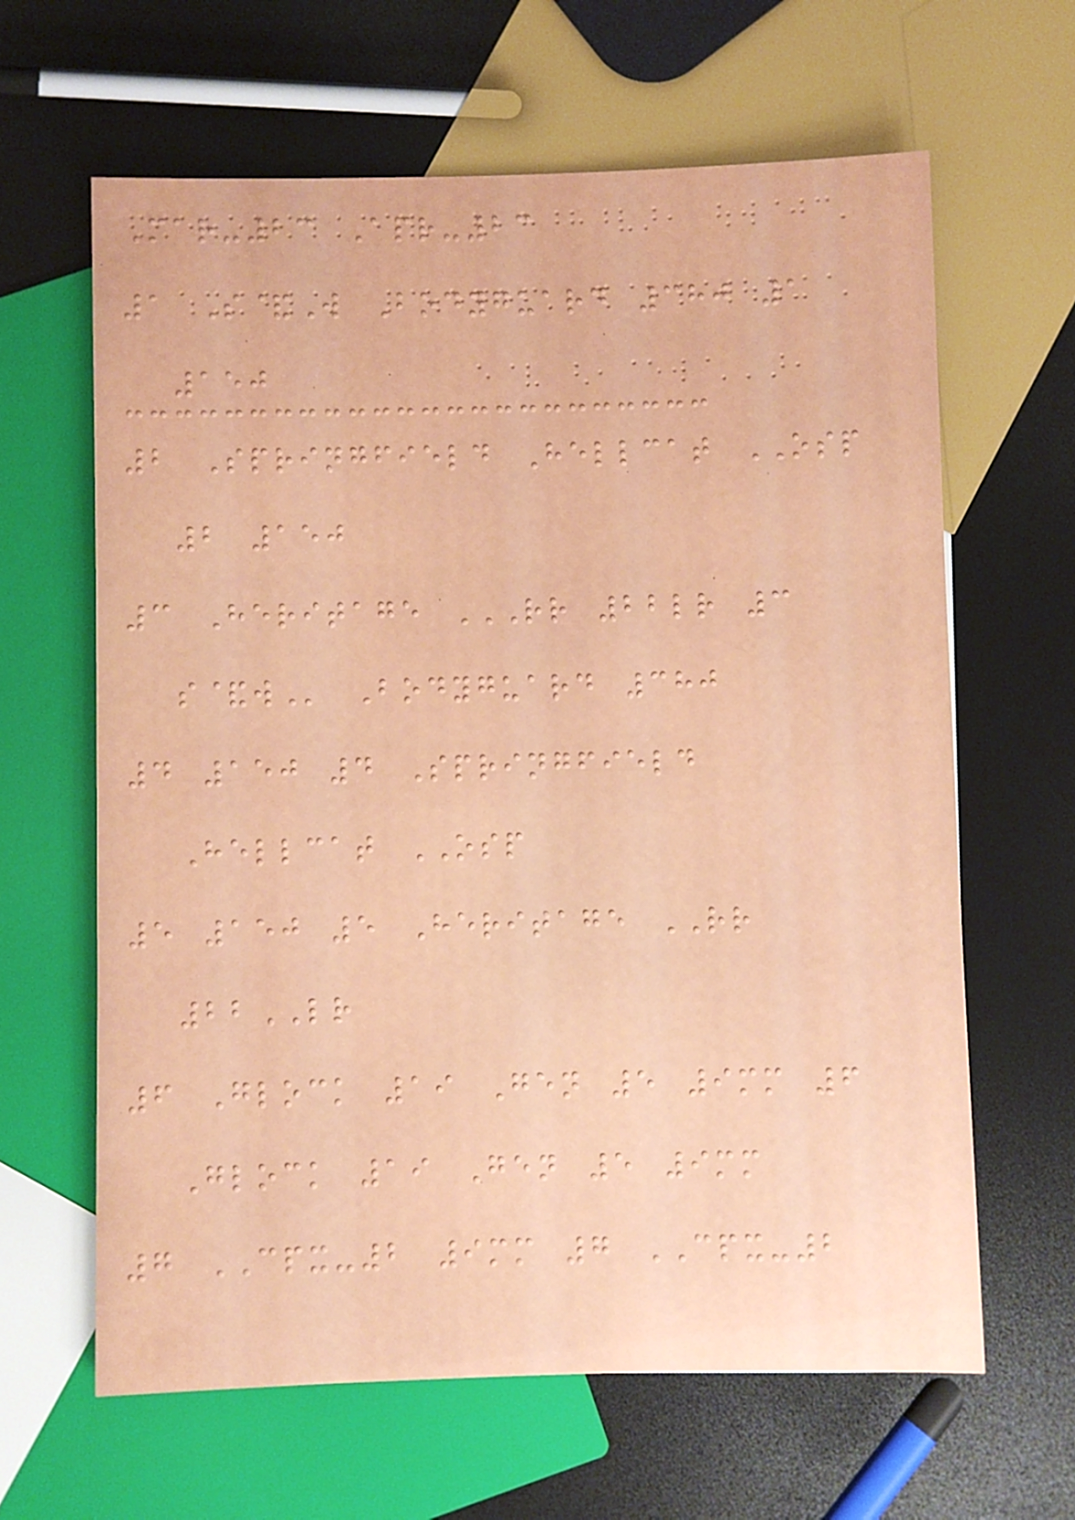Mar-23 Apr-23
1 S&W Bodyguard 380 1
150
2 Springfield Hellcat OSP
2 150
3 Heritage RR 22LR 3
S&W Bodyguard 380
4 150 4 Springfield
Hellcat OSP
5 150 5 Heritage RR
22LR
6 Glock 19 Gen 5 9mm 6
Glock 19 Gen 5 9mm
7 CPX-2 9mm 7 CPX-2
